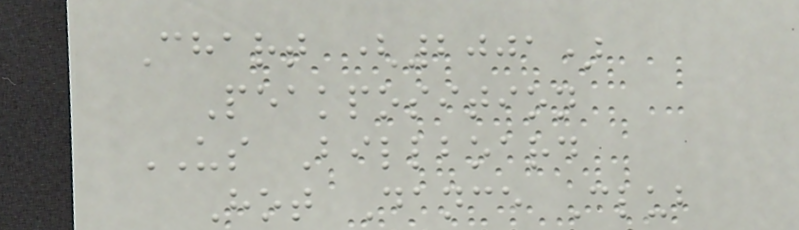Chart (2001)
Peakposition
US Billboard
Hot Dance Club
